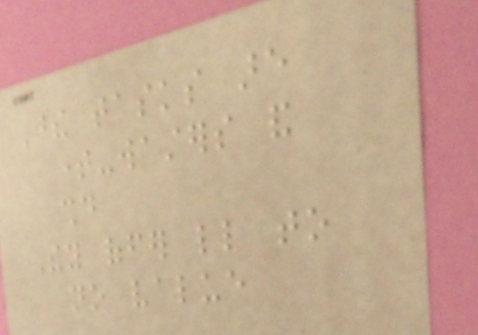These tasks are
time-wasters and
should
They offer little to
no value
